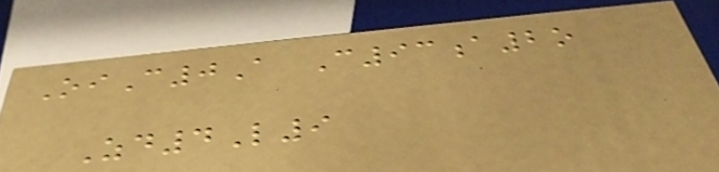OiC0A C93a2o
Zd4L9
